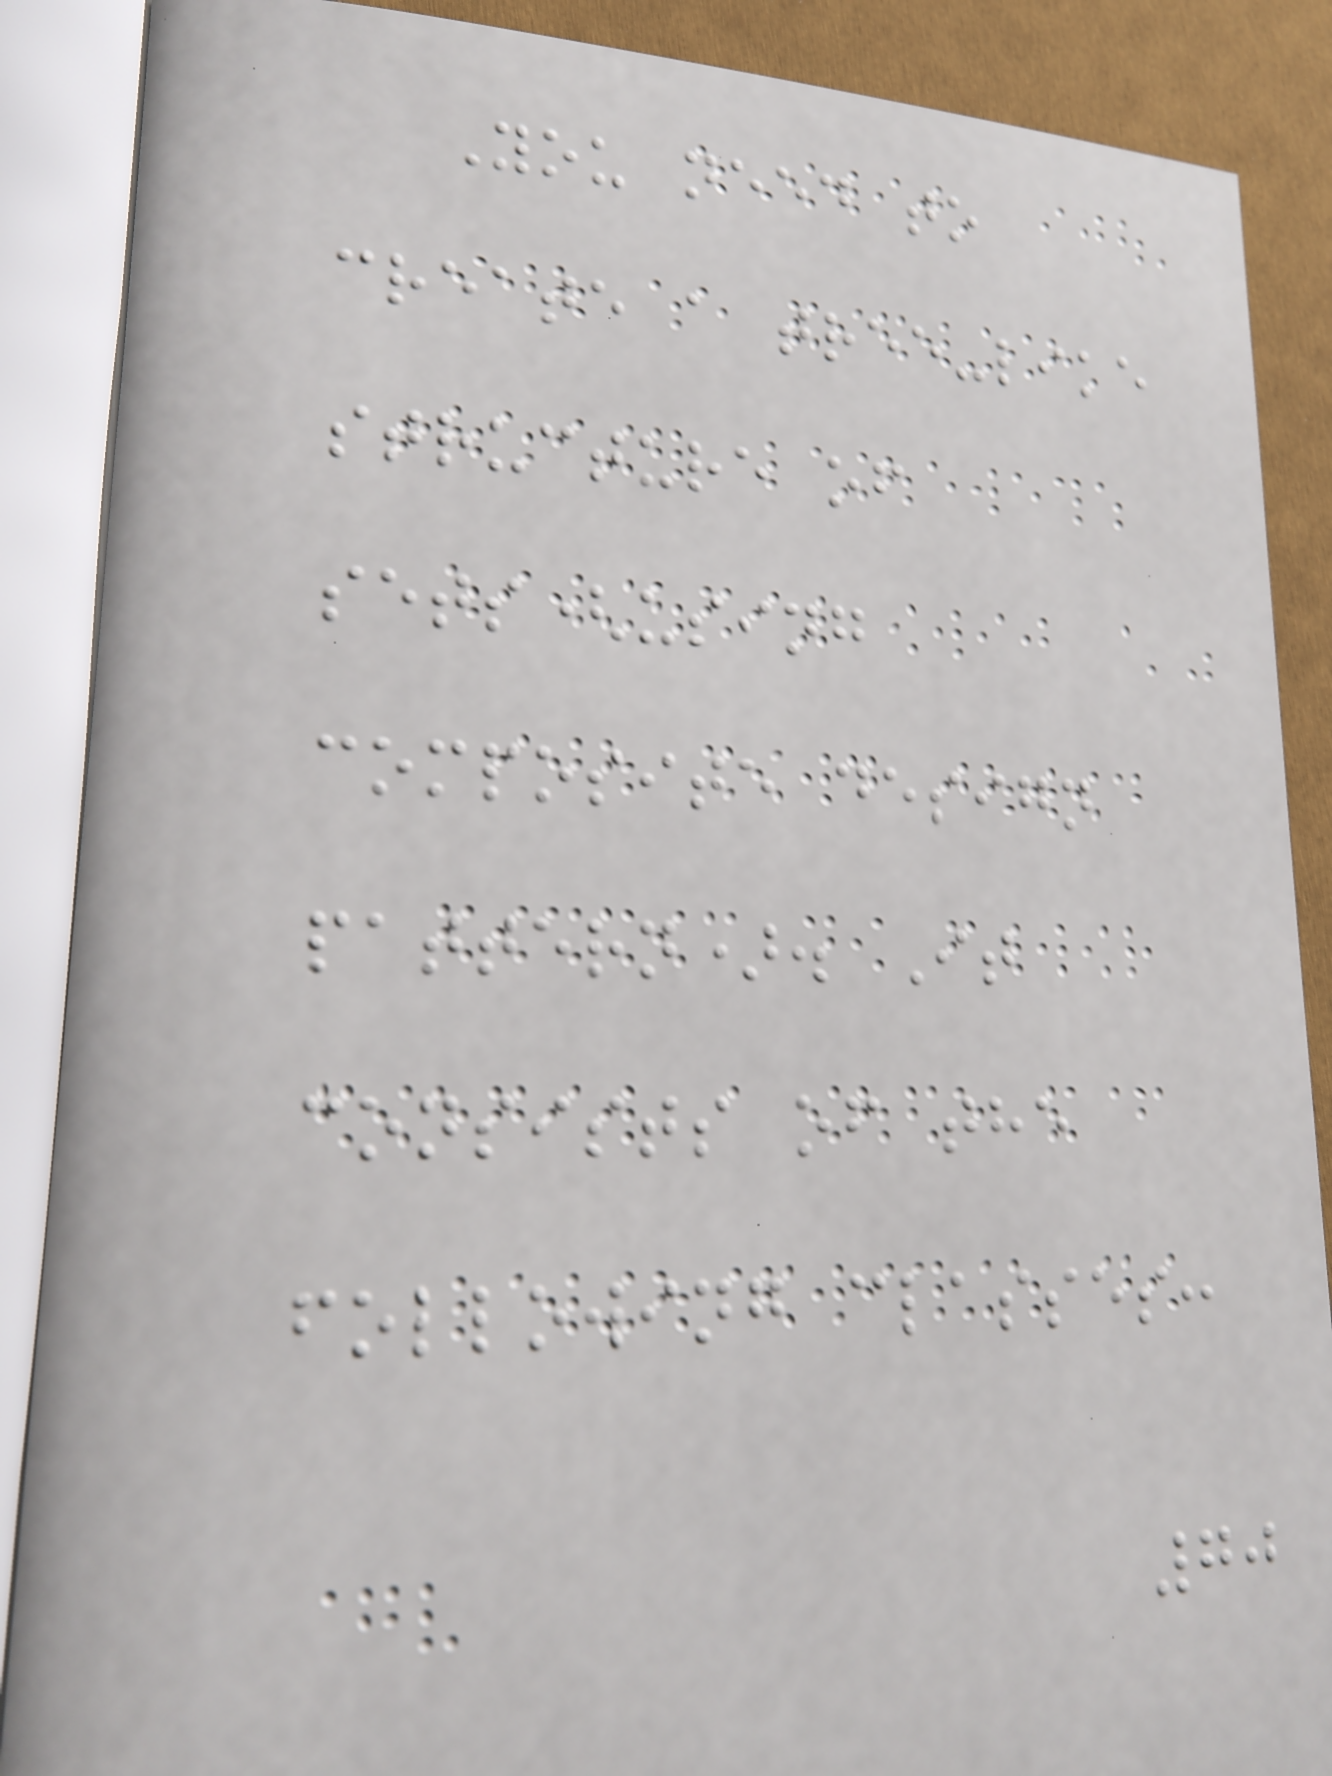You need to
create a tree-like
structure of
sets(using
composite design
pattern). It
consists of the
following classes:
70
